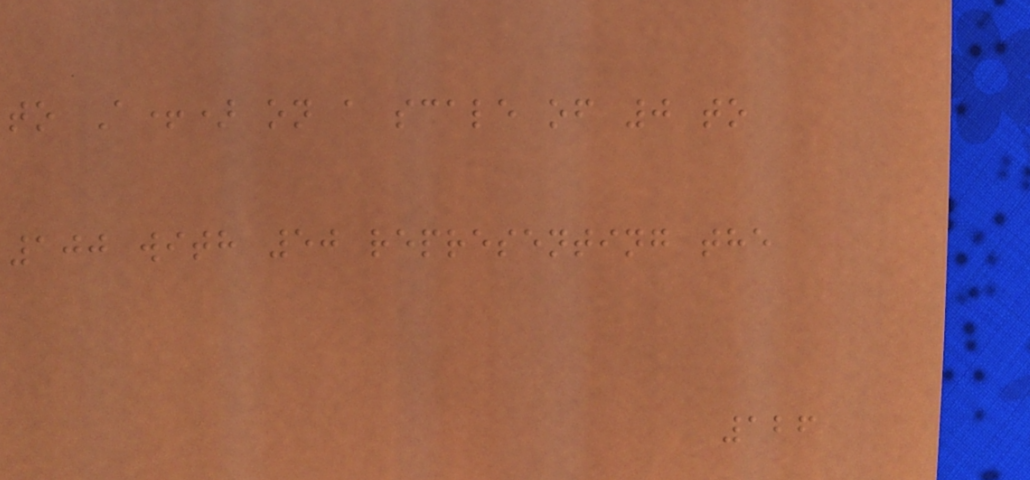to A+) on a scale of 0 to
100 with 50 representing the
126
